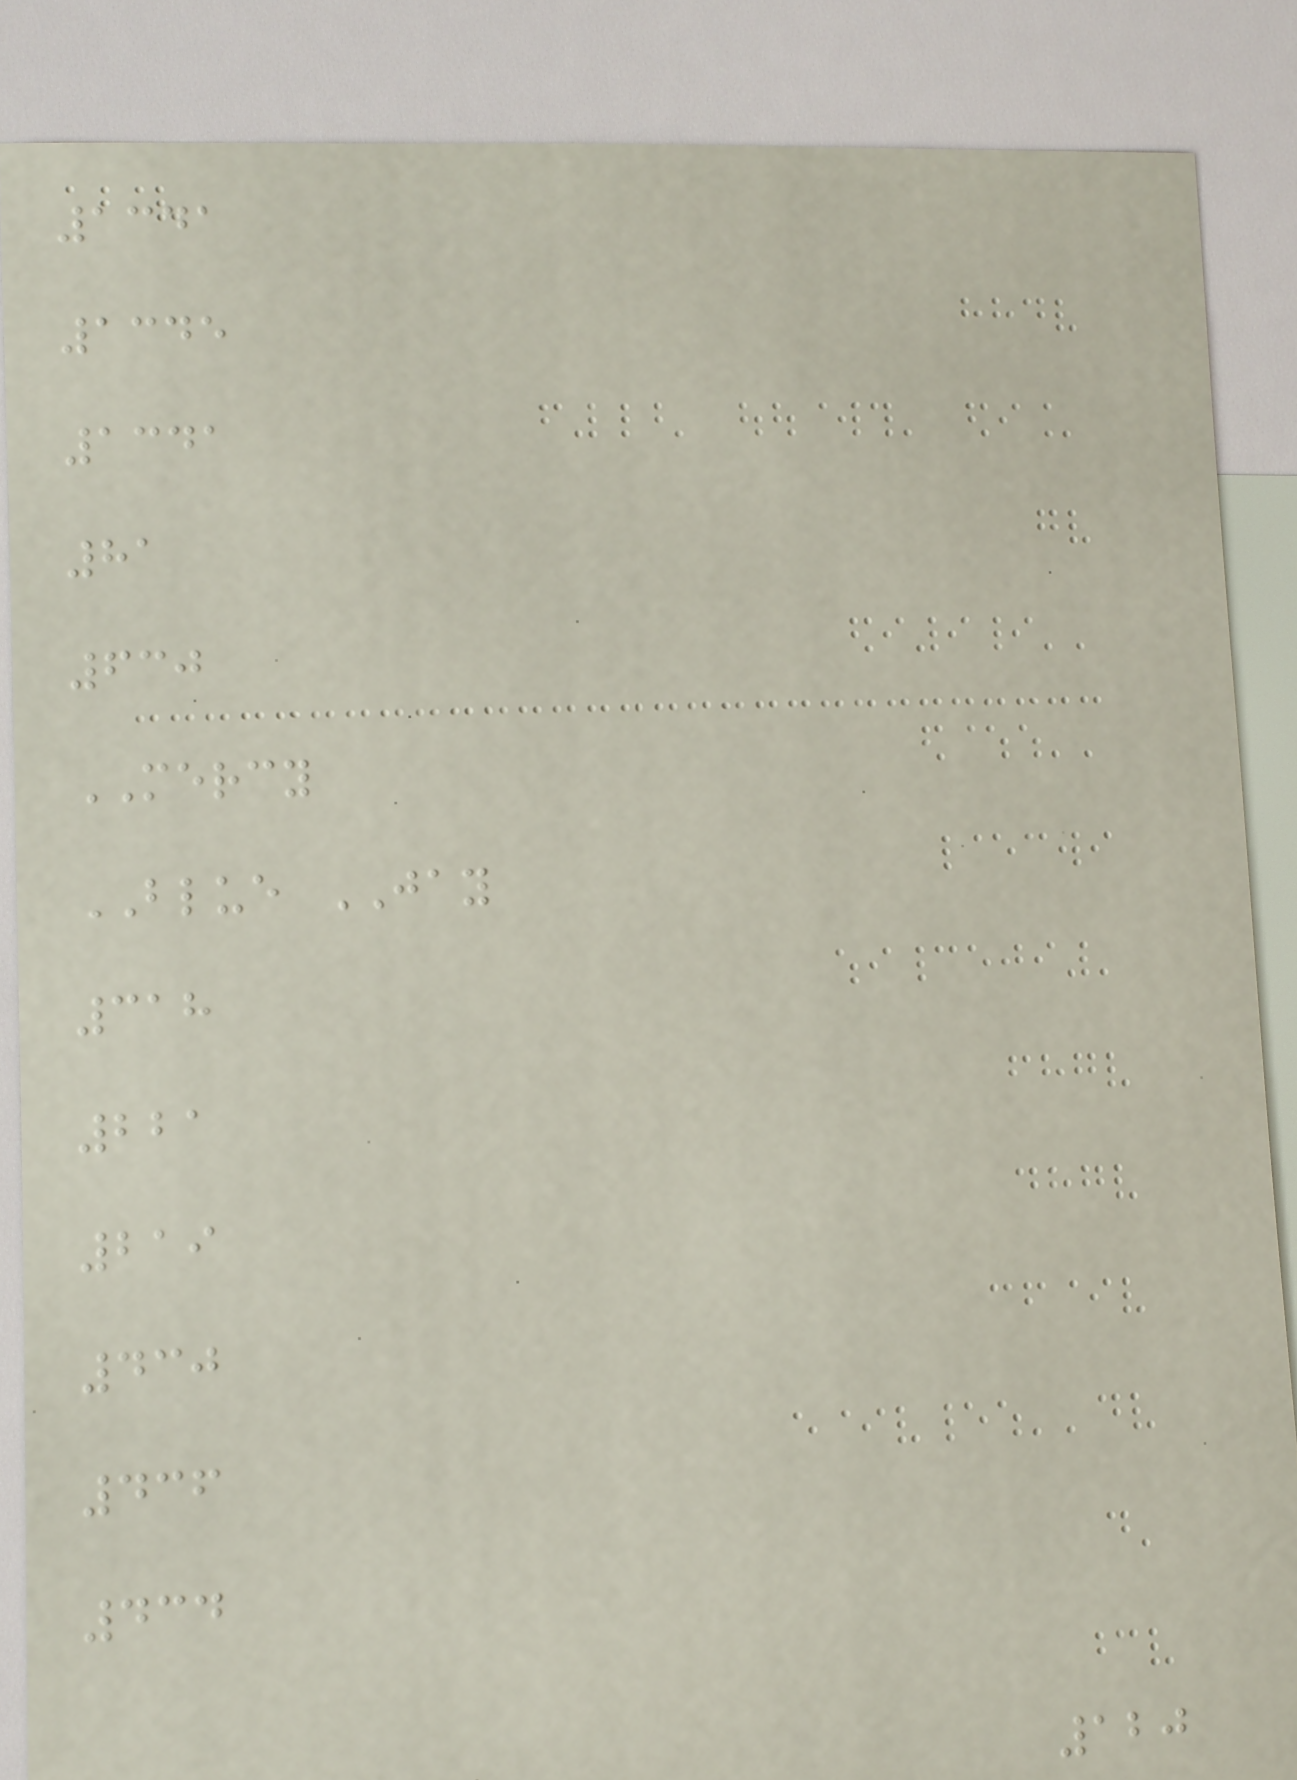1341
1345
1341
81
630
MERCY
BLUE JAY
318
221
219
430
436
434
120
